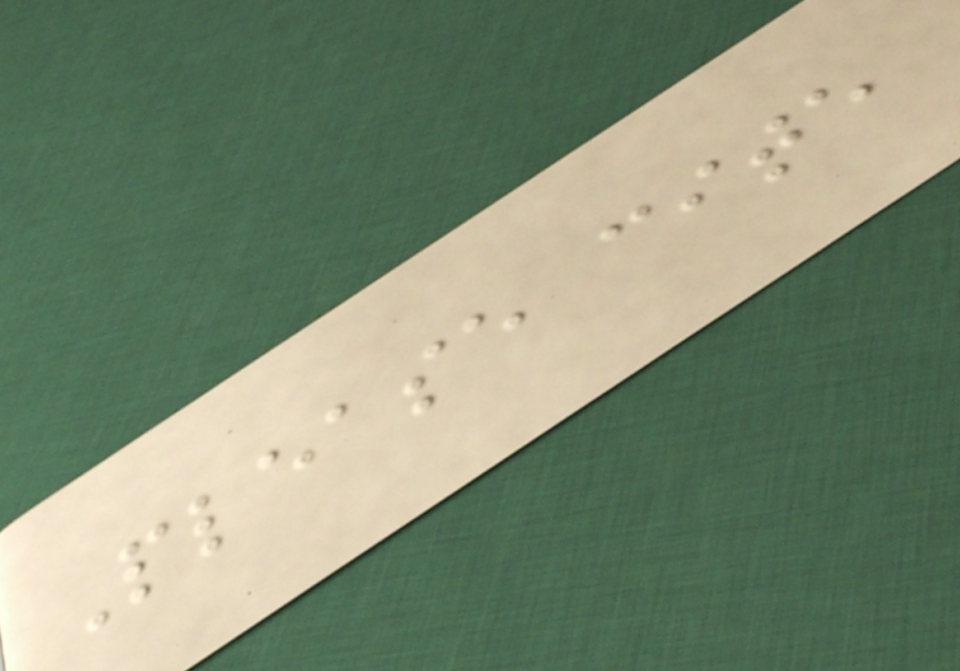Please cite
